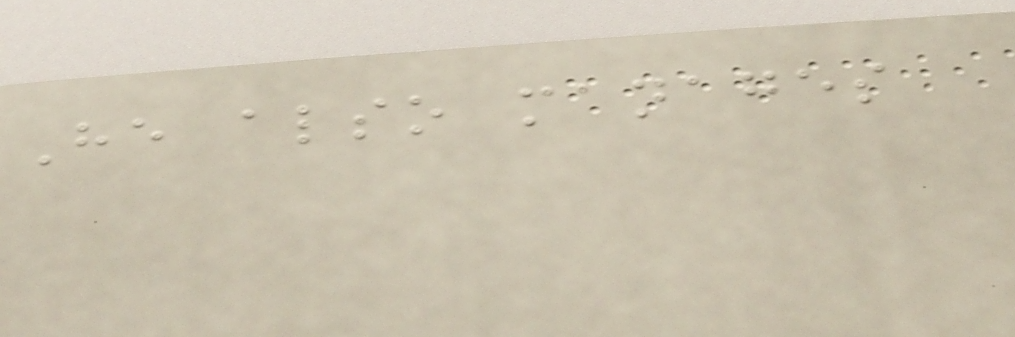He also manages
